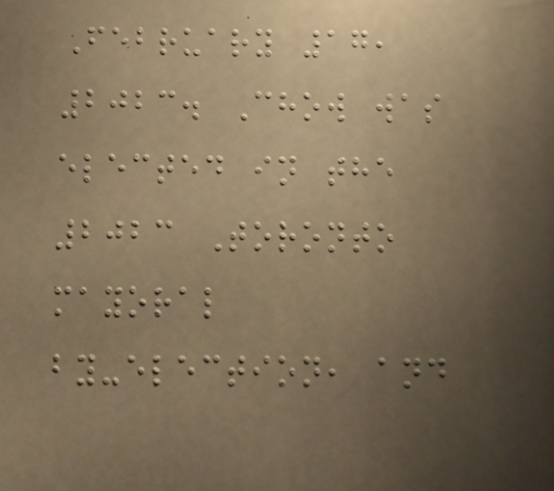February 17,
2023. Chow was
elected in the
2023 Toronto
mayoral
by-election, and
